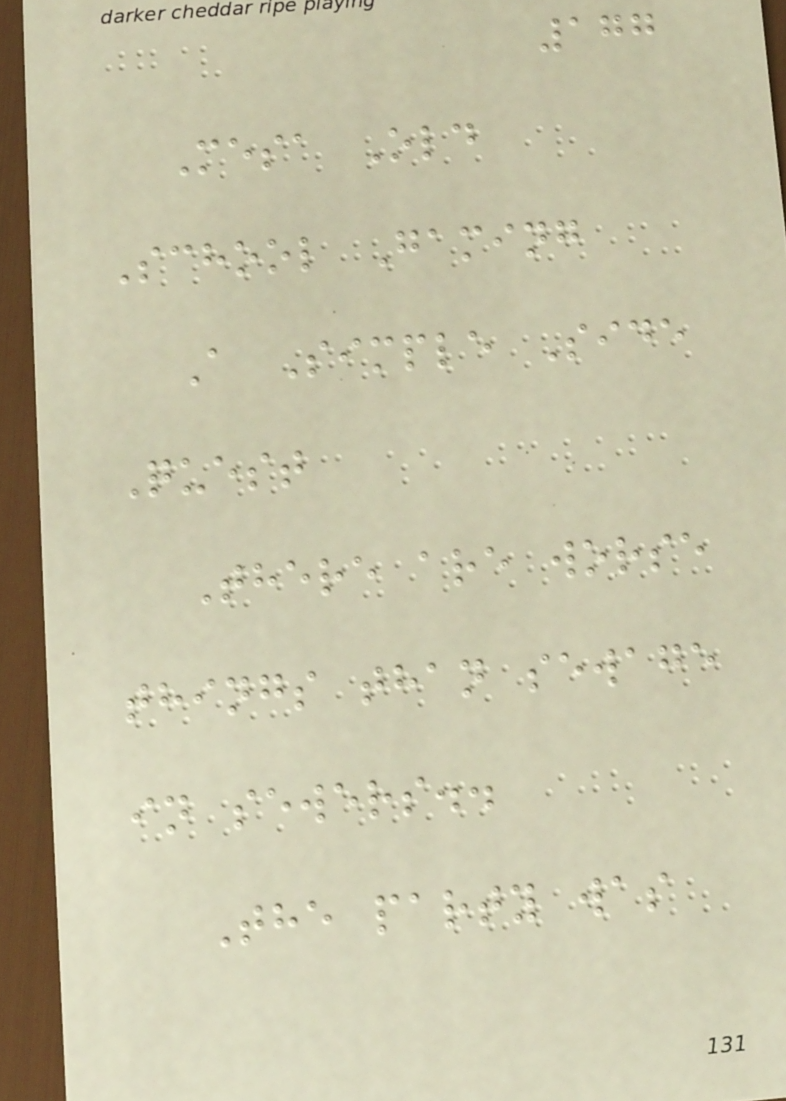177
Mesa Old
School Gaming
A Simple Side
Quest
There are worse
things than sewage
in sewers..
The party was
